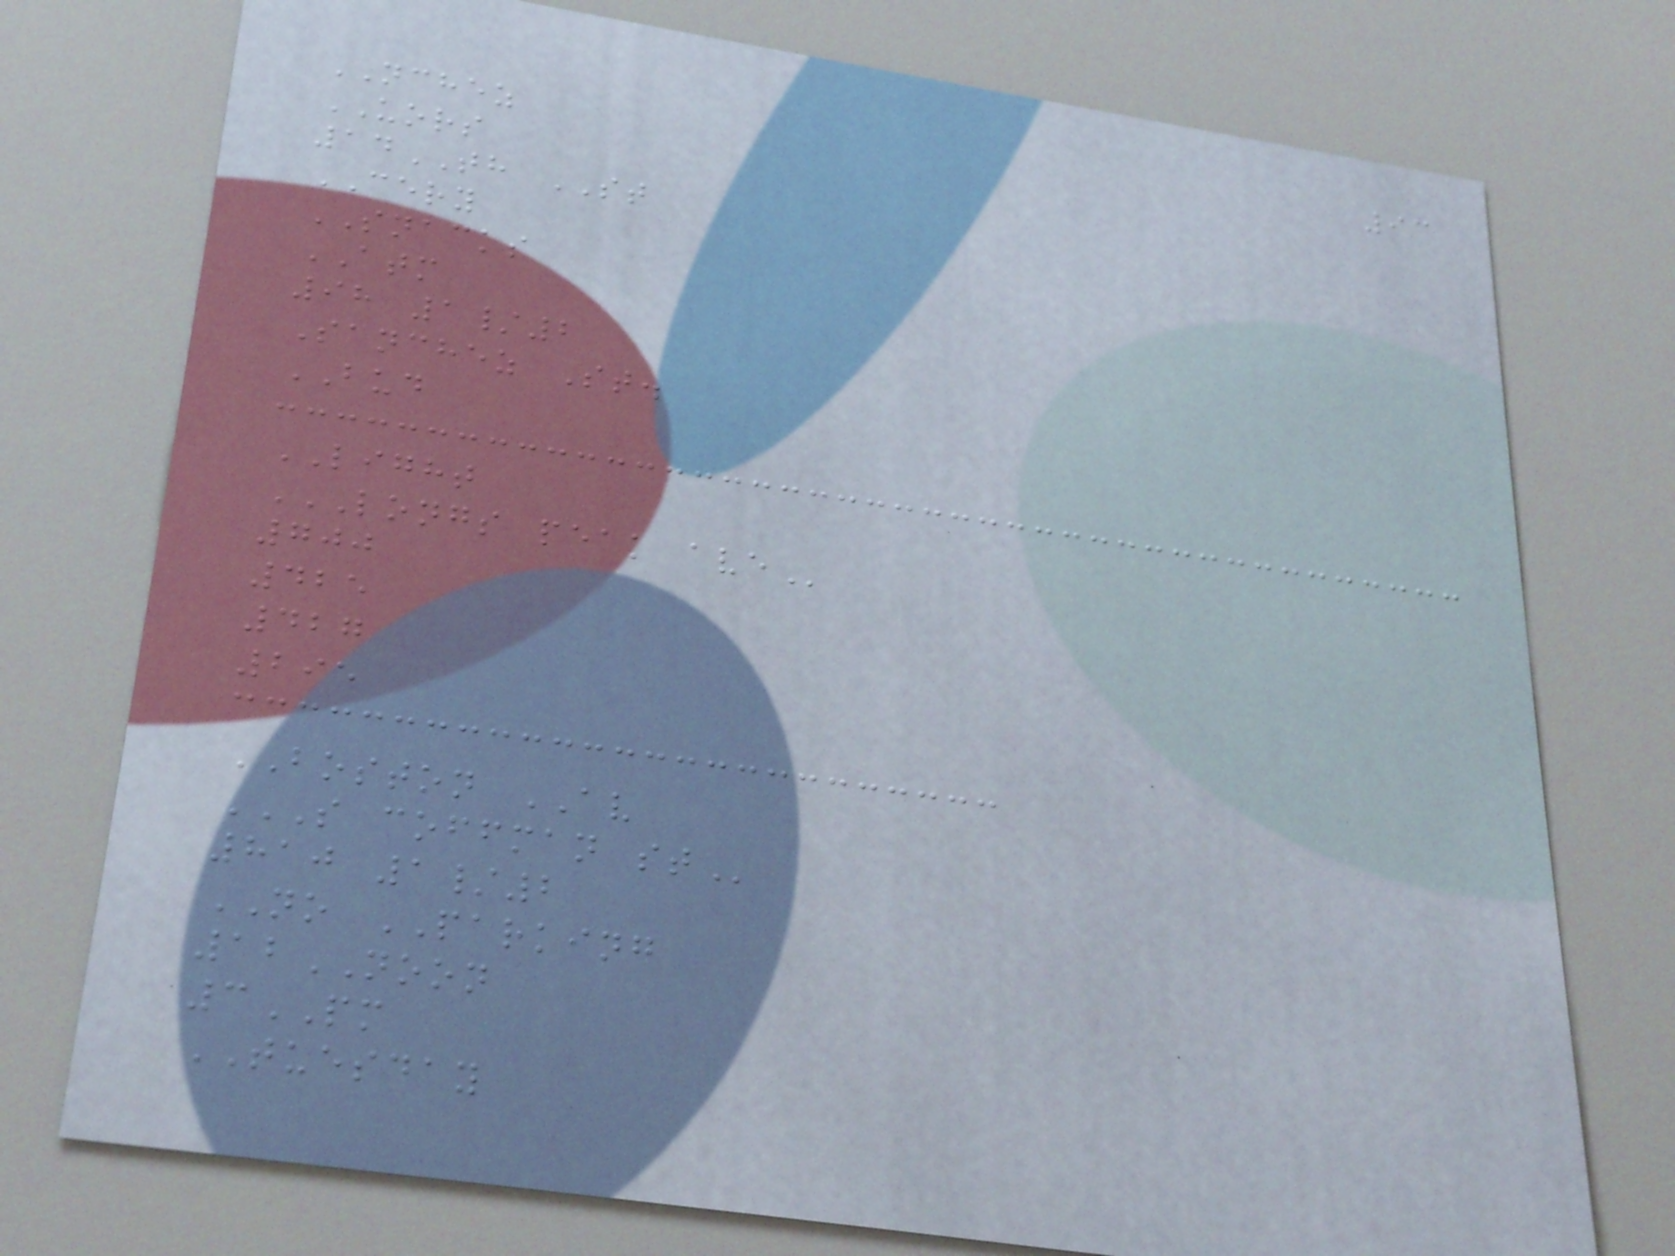93
NCHEZ
UORS
14TH ST
CERY
SNACKS
ATM
98 1/2
Sanchez St.
BUD
LIGHT
LONGS PEAK AVE
700
425
427
295
BOSTON AV
S COFFMAN ST
810 1/2
NO PARKING
12NOON
3PM
TUESDAY
